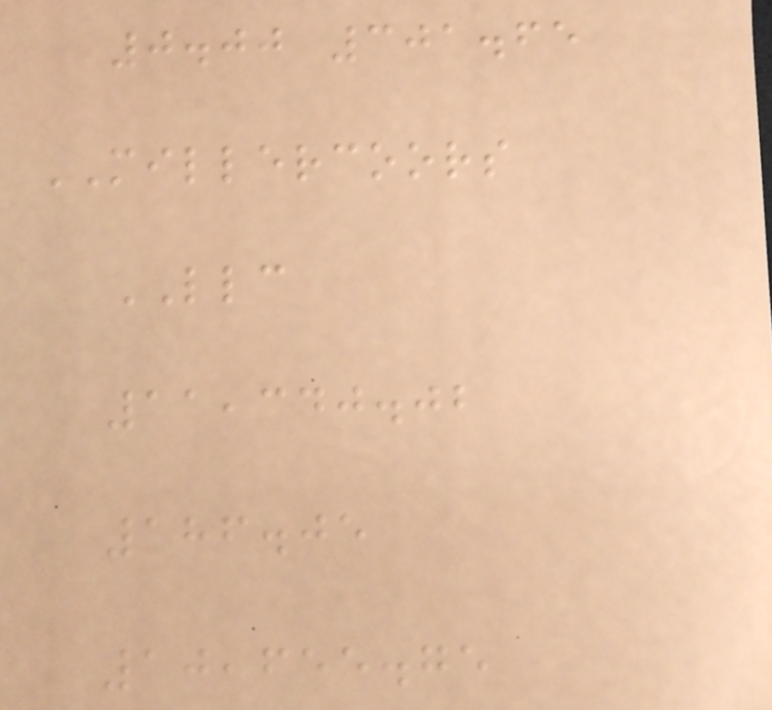0.00 301.65
MILLERCOORS
LLC
11,340.02
186.05
10,655.75
